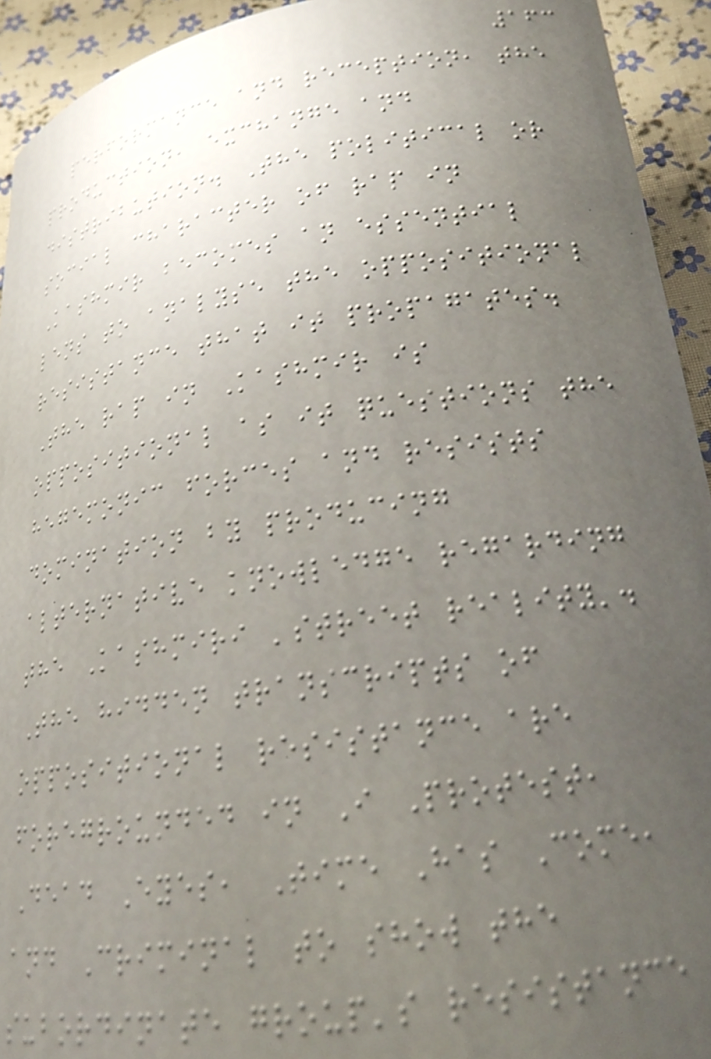163
performance and reception, the
production, exchange and
distribution. The political or
social character of rap in
Kashmir becomes an essential
lens to analyse the oppositional
resistance that it propagates.
The rap in Kashmir is
oppositional as it questions the
hegemonic forces and resists
domination by producing
alternative knowledge regarding
the Kashmiri 'street reality'.
The hidden transcripts of
oppositional resistance are
foregrounded in I Protest,
Dead Eyes, Time Has Come,
and Criminal to show the
subordinate group's resistance
